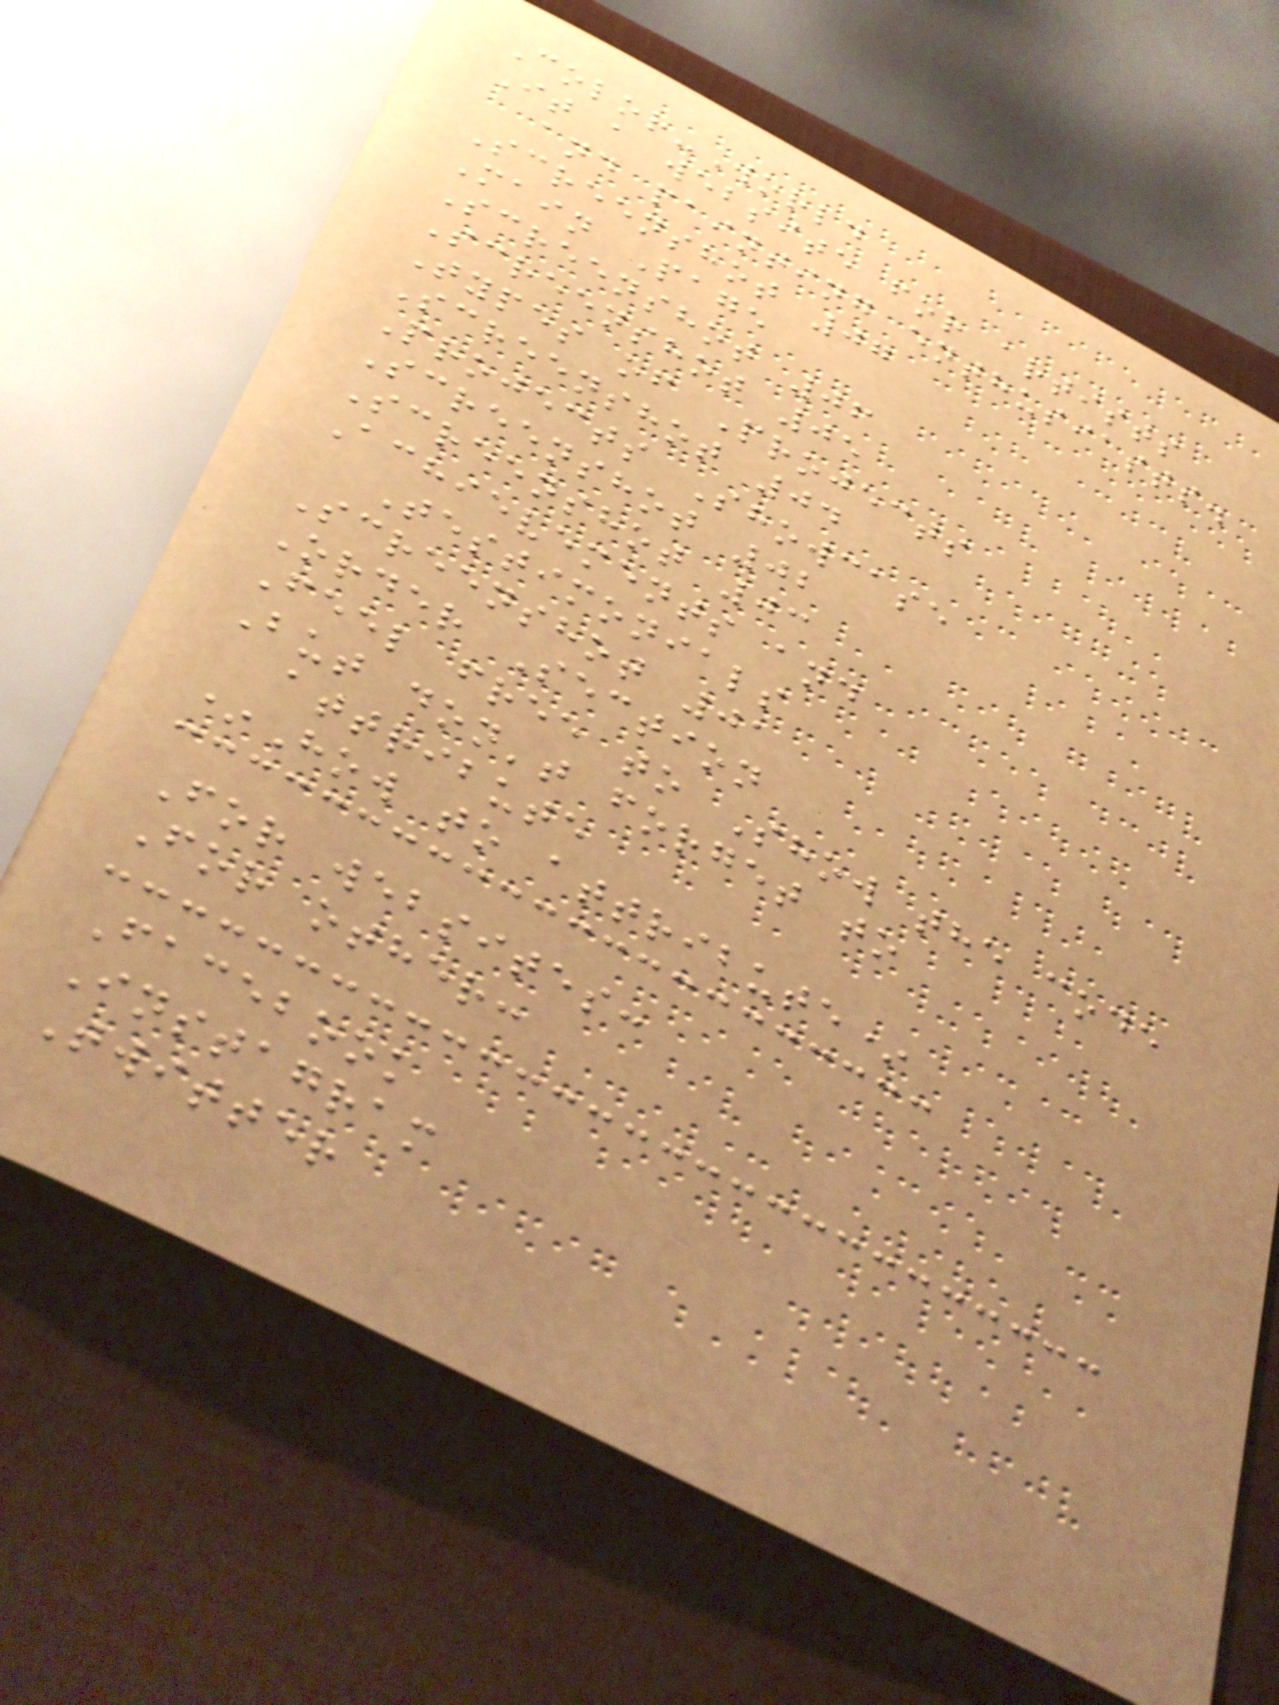Color-World
It a website for artists
and painting enthusiasts.
Screenshot 07
Main Page
Screenshot 06
Screenshot 05
Types of Projects
Screenshot 04
Projects Showcase
Screenshot 02
Screenshot 03
Achievements and
Testimonials
Screenshot 01
Order Section
Feel free to Show the code
But don't forget to
attribute
*How to attribute*
For websites:
For other:
Facebook
Instagram
Twitter
